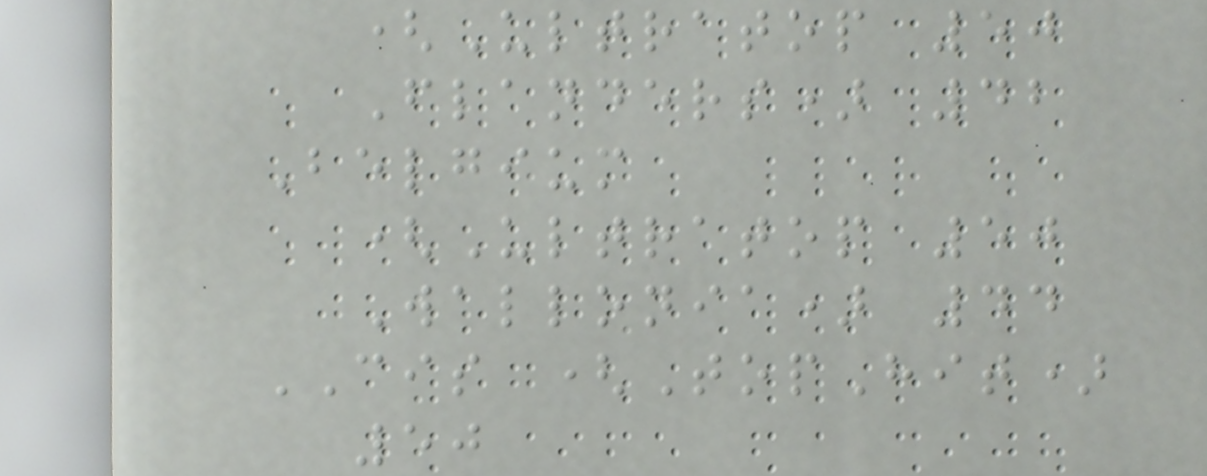(Ultratop 50
Flanders) 42
Belgium
(Ultratop 50
Wallonia) 44
CIS (TopHit)
50
